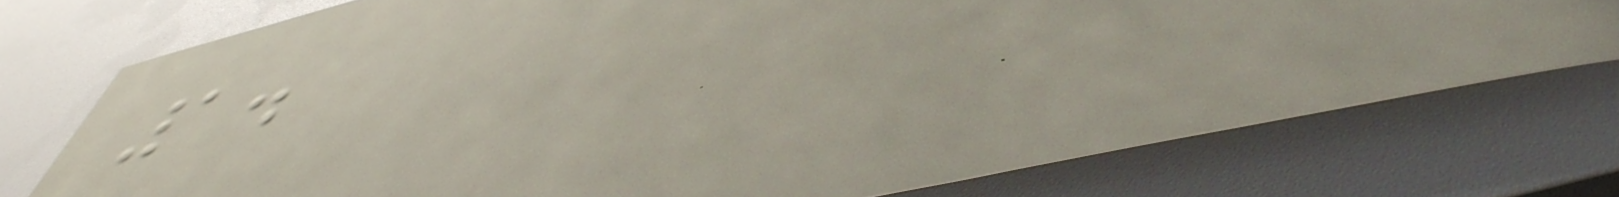1.
